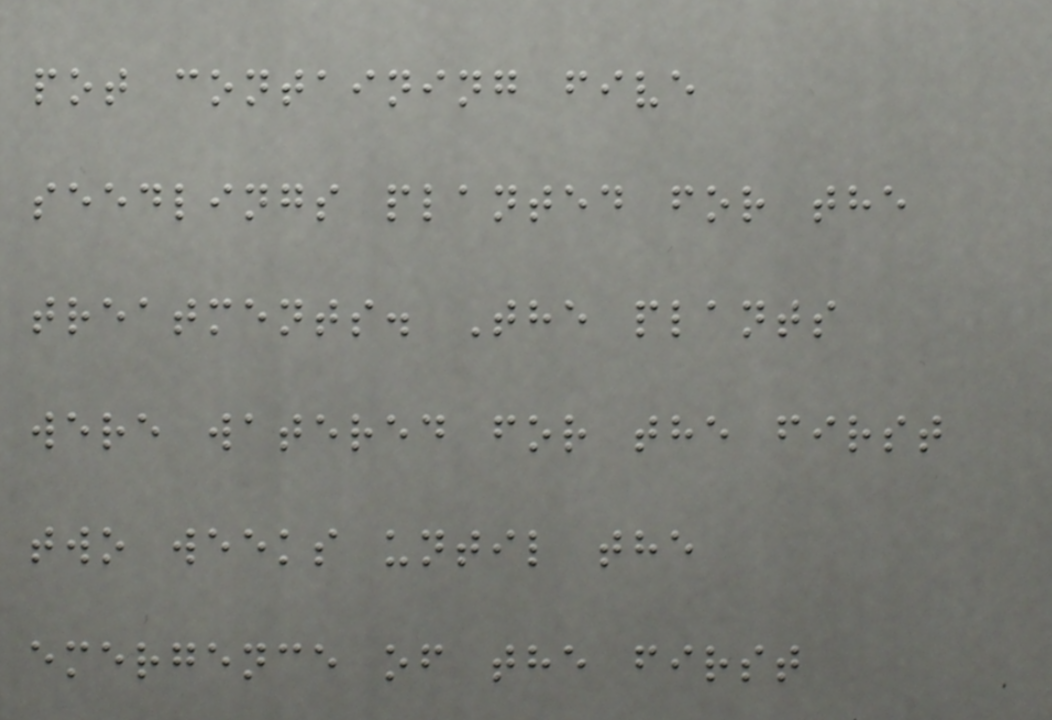pot containing five
seedlings planted for the
treatments. The plants
were watered for the first
two weeks until the
emergence of the first
